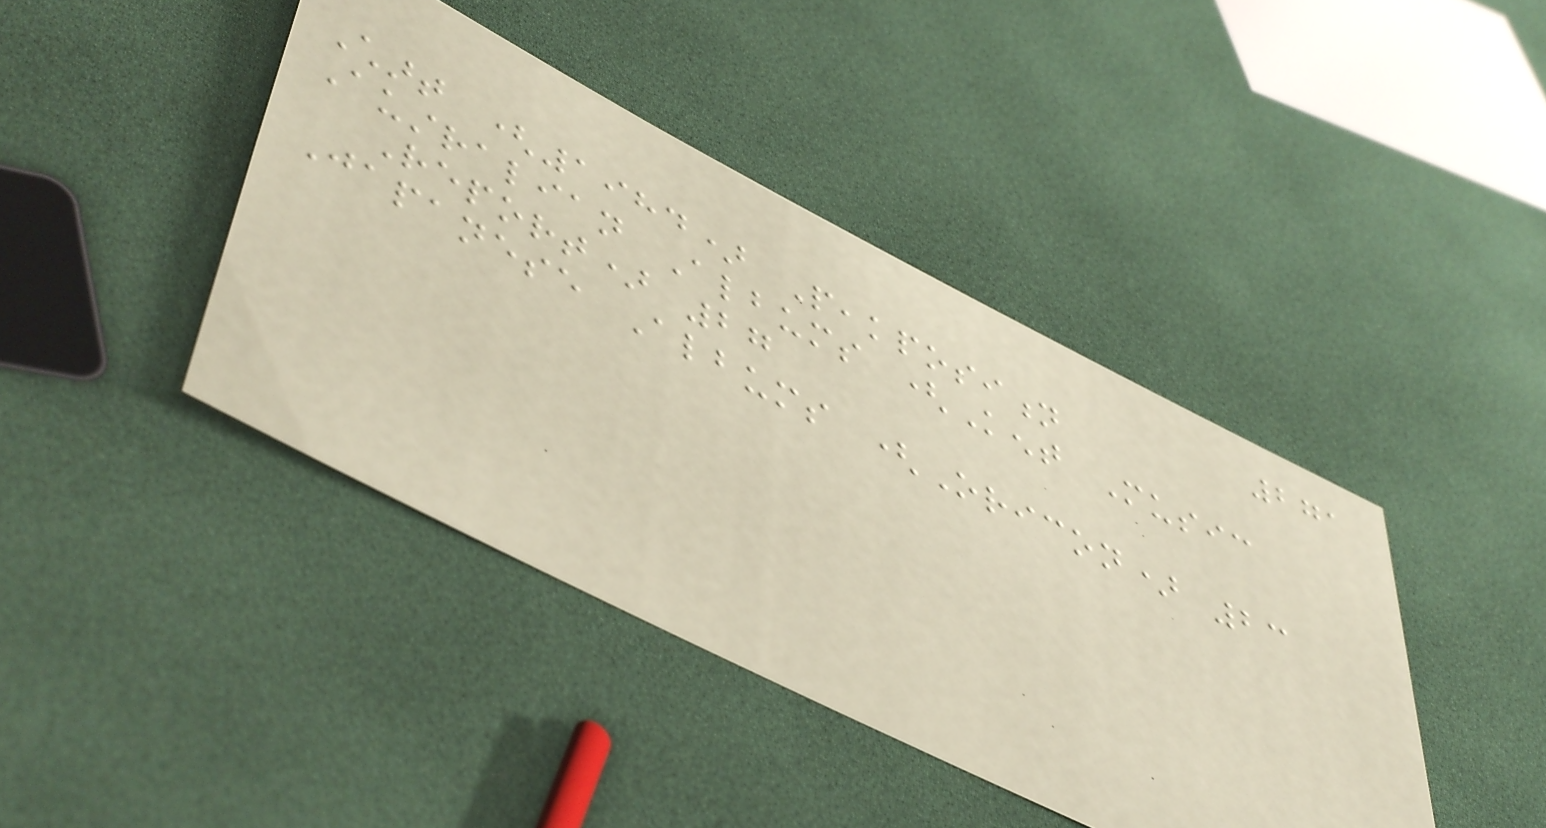271
Chart (1984) Peakposition
Australian Albums (Kent Music
Report) 27
Japanese Albums (Oricon) 23
